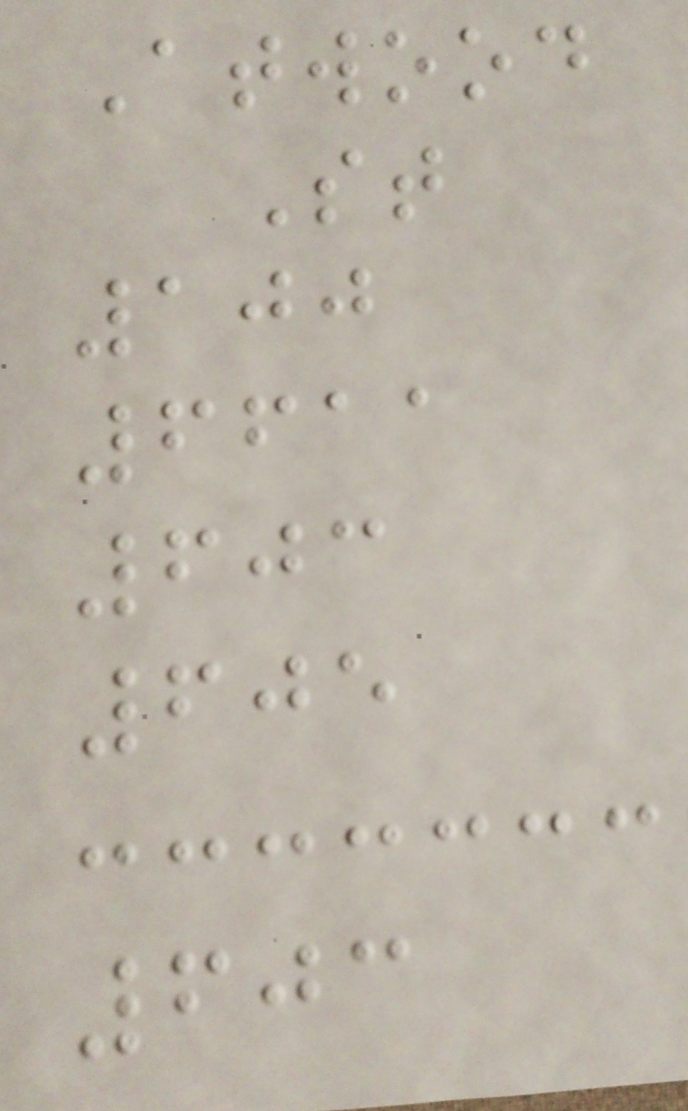Atwood
St
100
6611
603
605
603
